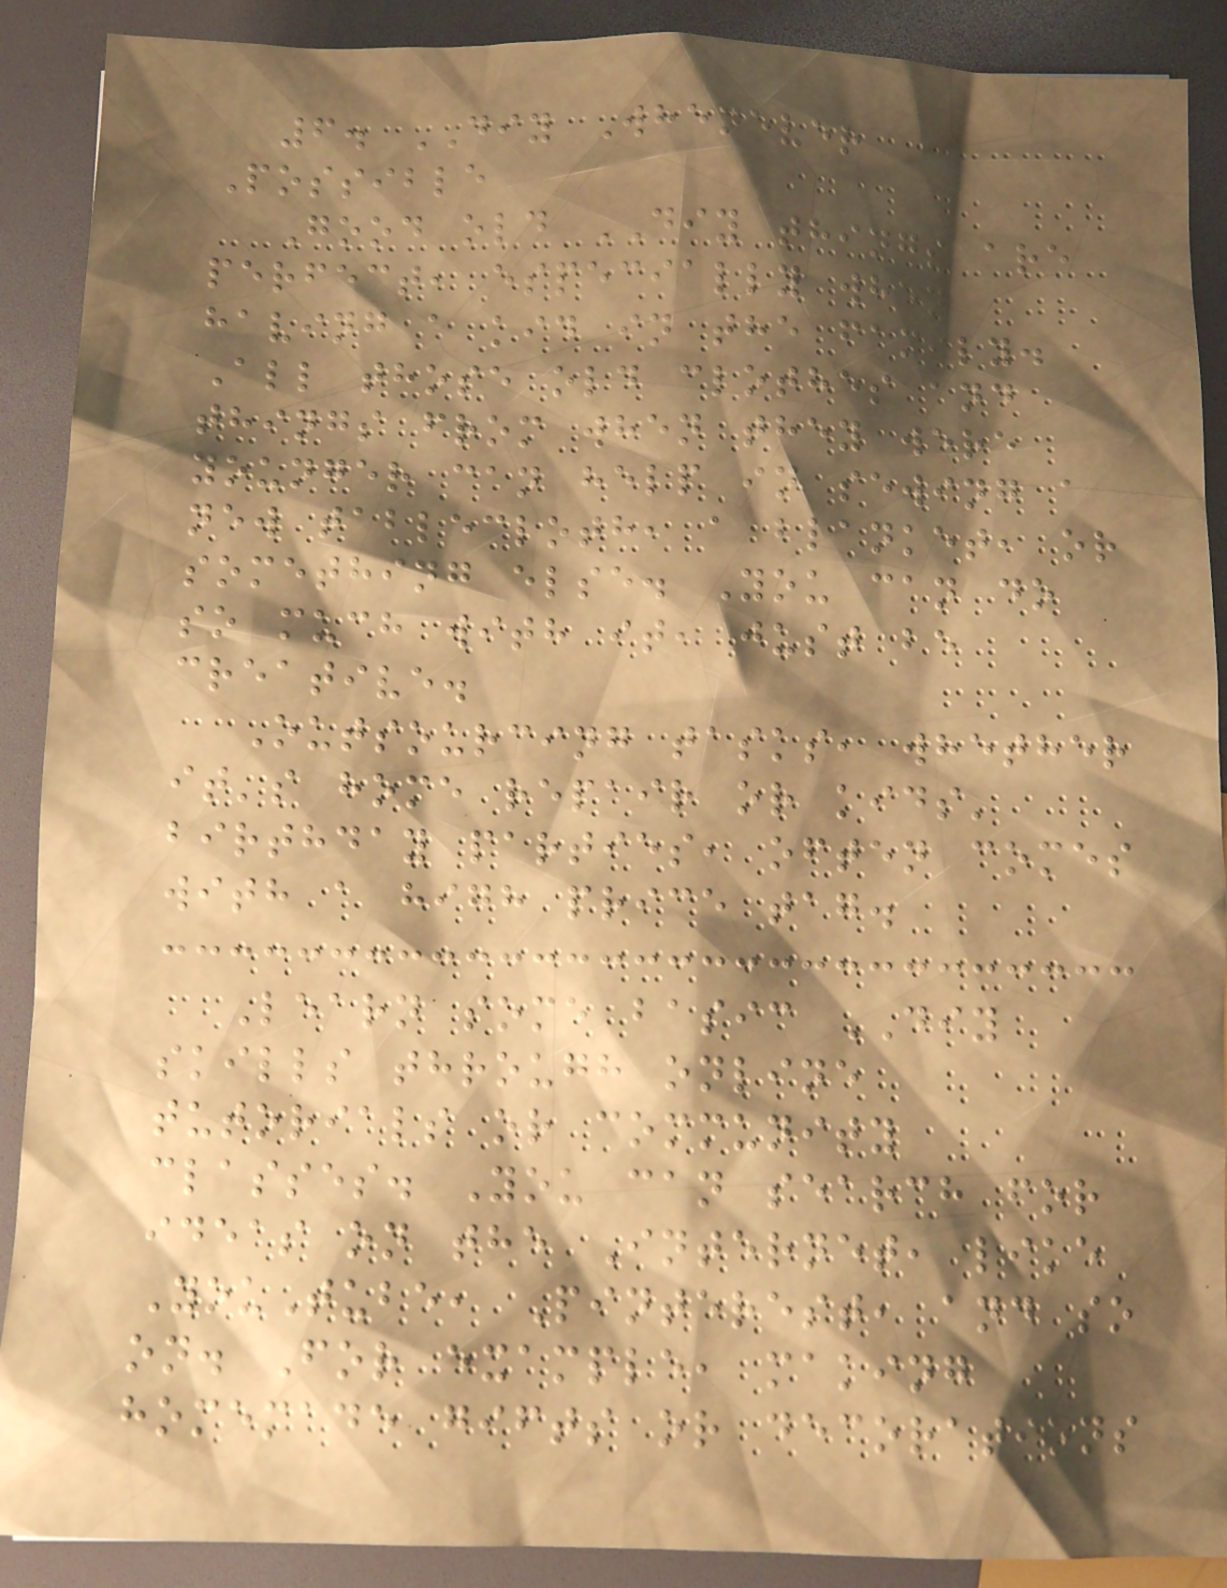6. DIY Whenever
Possible
Good old DIY things are
perfect, especially when
having a kid in the family.
All those old clothes and
things from when they were
younger can help in sewing a
new tablecloth, a blanket, or
something else. You can do
so much with it, just be
creative.
Outsourcing tasks, whether
it's home repair or kids'
birthday parties, often comes
with a high price tag.
Learn some basic DIY
skills through online
tutorials or community
classes. You can search for
ideas on the Internet, like
YouTube, Pinterest, and so
on. For example, making
homemade gifts or decorations
